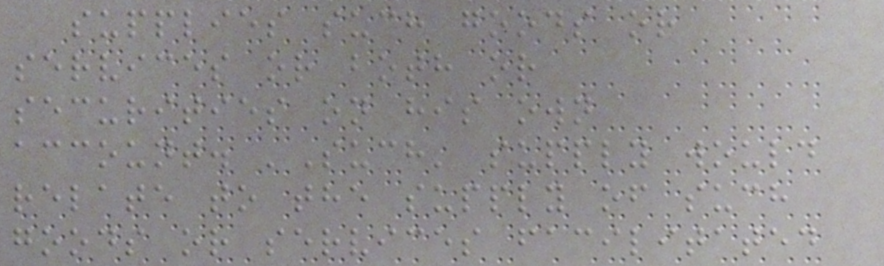supplies such goods or
services or both or
securities on his own
account. 'Such' supply would
relate to the supply of such
goods or services facilitated
